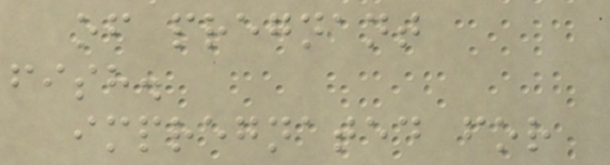of pregnant
fish.
impregnated for
